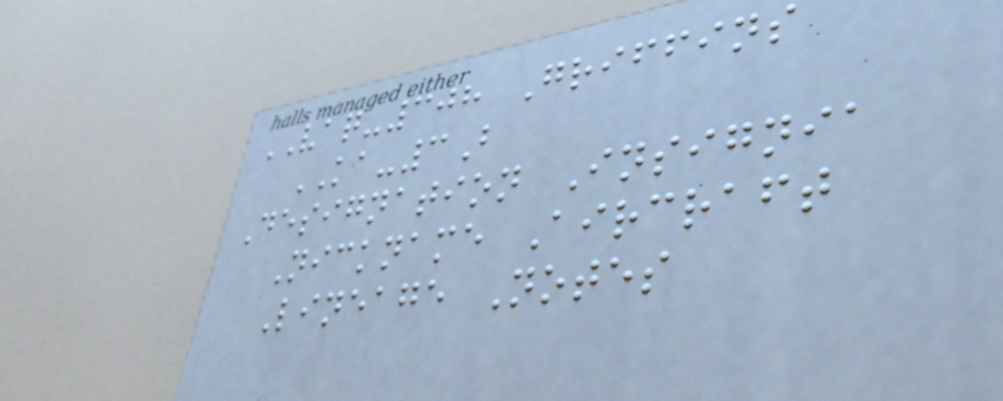VAQ-308 Griffins
KA-3B
Designation Insignia
Nickname Aircraft
Lineage Notes
